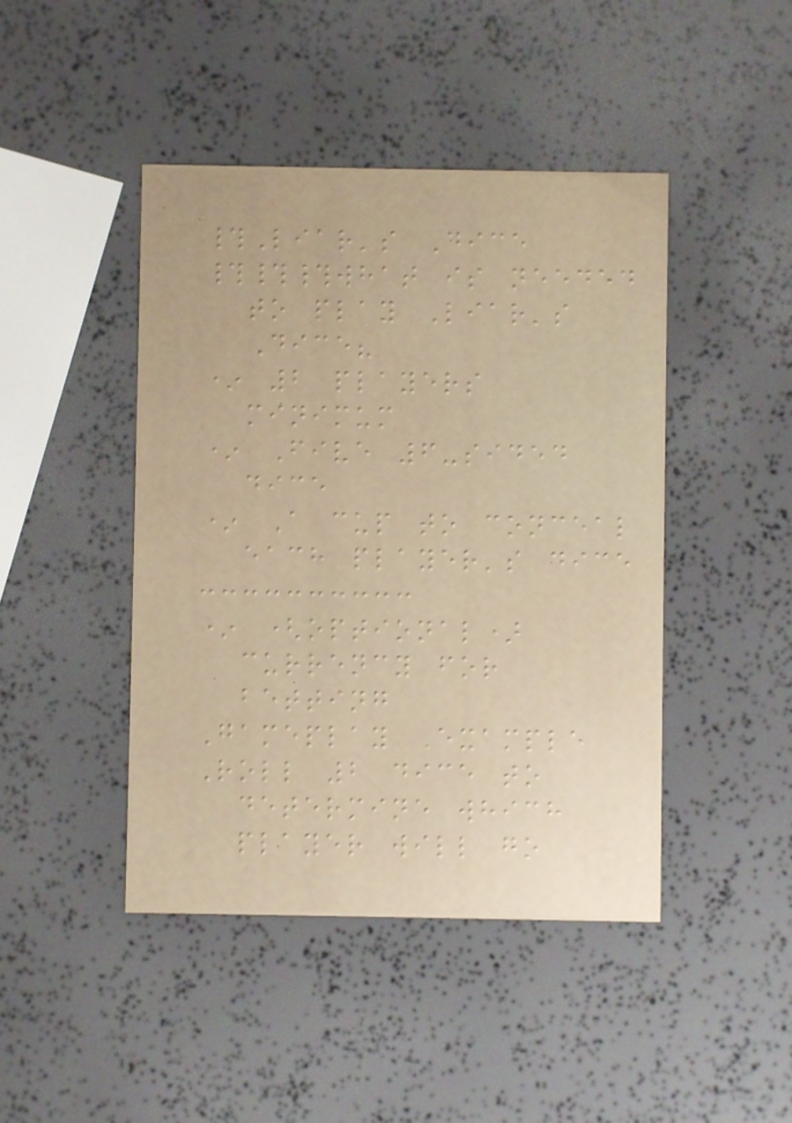#Liar's Dice
###what is needed
to play Liar's
Dice?
* 2 players
minimum
* Five 6-sided
dice
* A cup to conceal
each player's dice
* (optional)
currency for
betting
Gameplay Example
Roll 2 dice to
determine which
player will go
